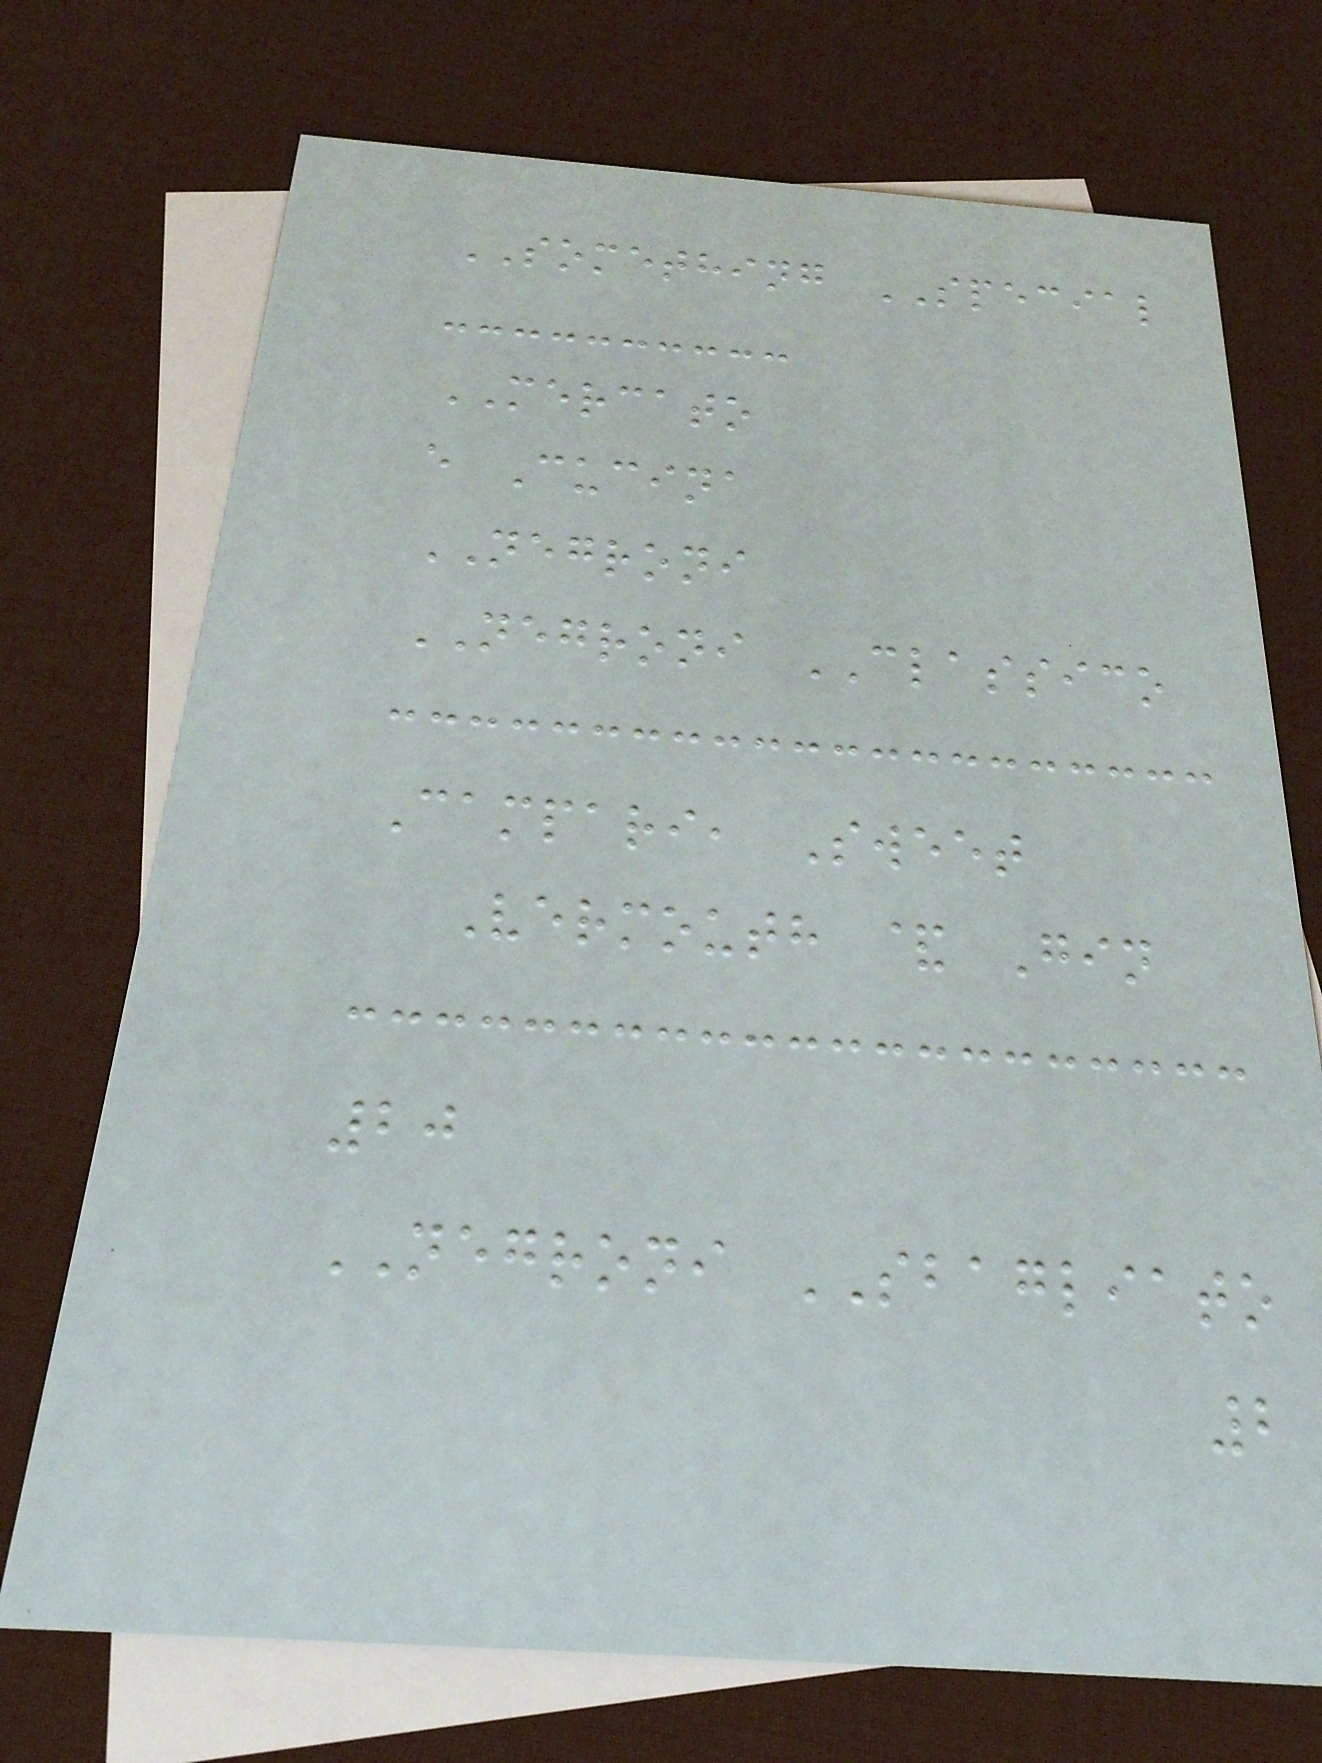SOMETHING SPECIAL
MERCATO
e Cucina
NEGRONI
NEGRONI CLASSICO
Campari, Sweet
Vermouth & Gin
20
NEGRONI SBAGLIATO
2
